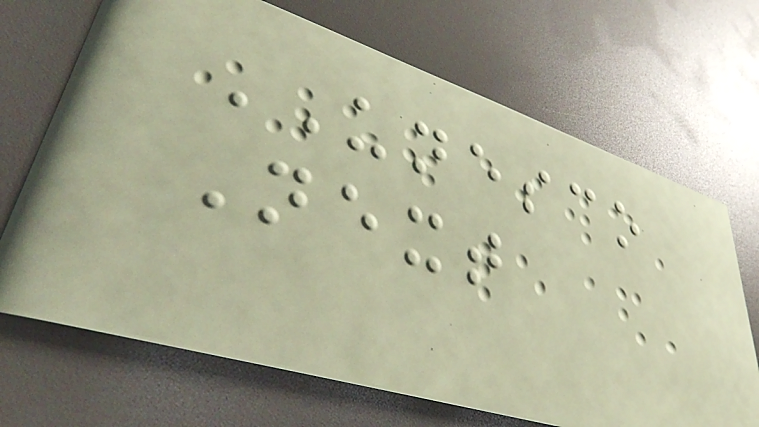UNESCO
Next
